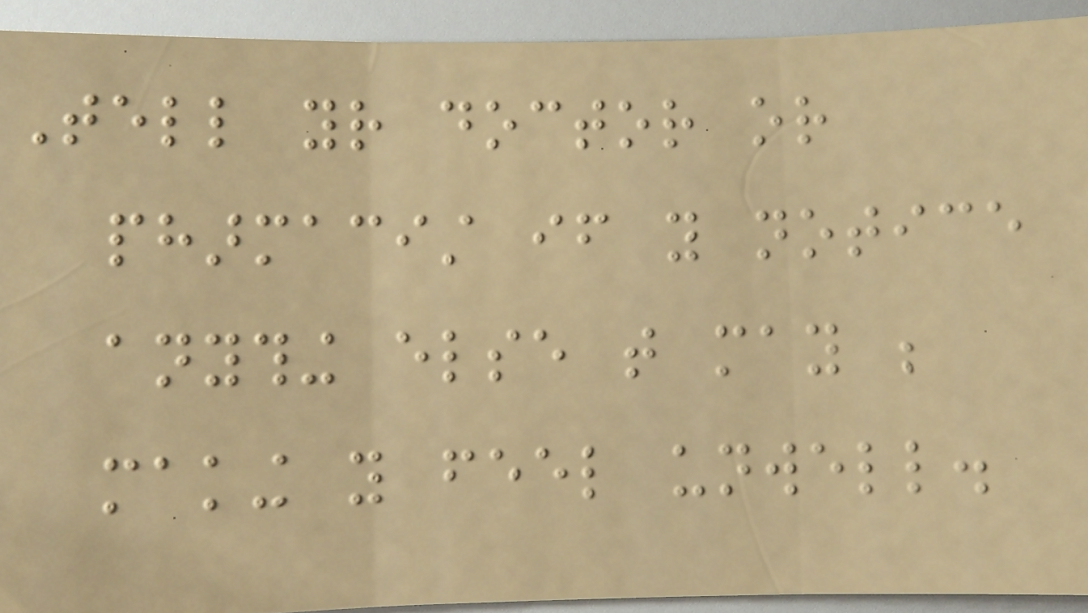Tell your doctor or
pharmacist if you notice
anything else that may be
making you feel unwell.
